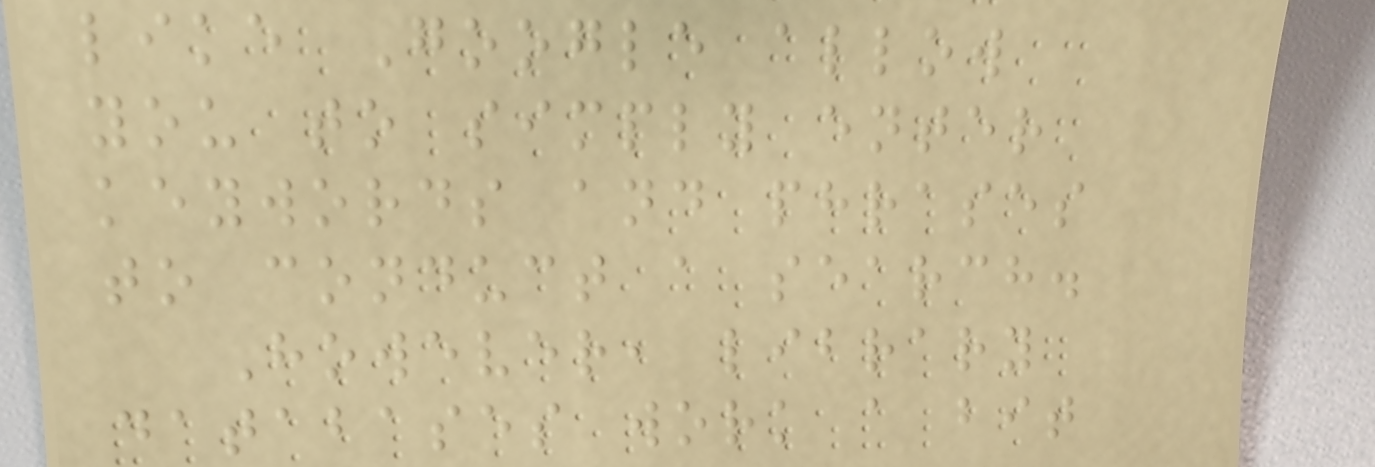like Google allow
you to simply enter
keywords and phrases
to conduct a search.
However, library
databases work a bit
